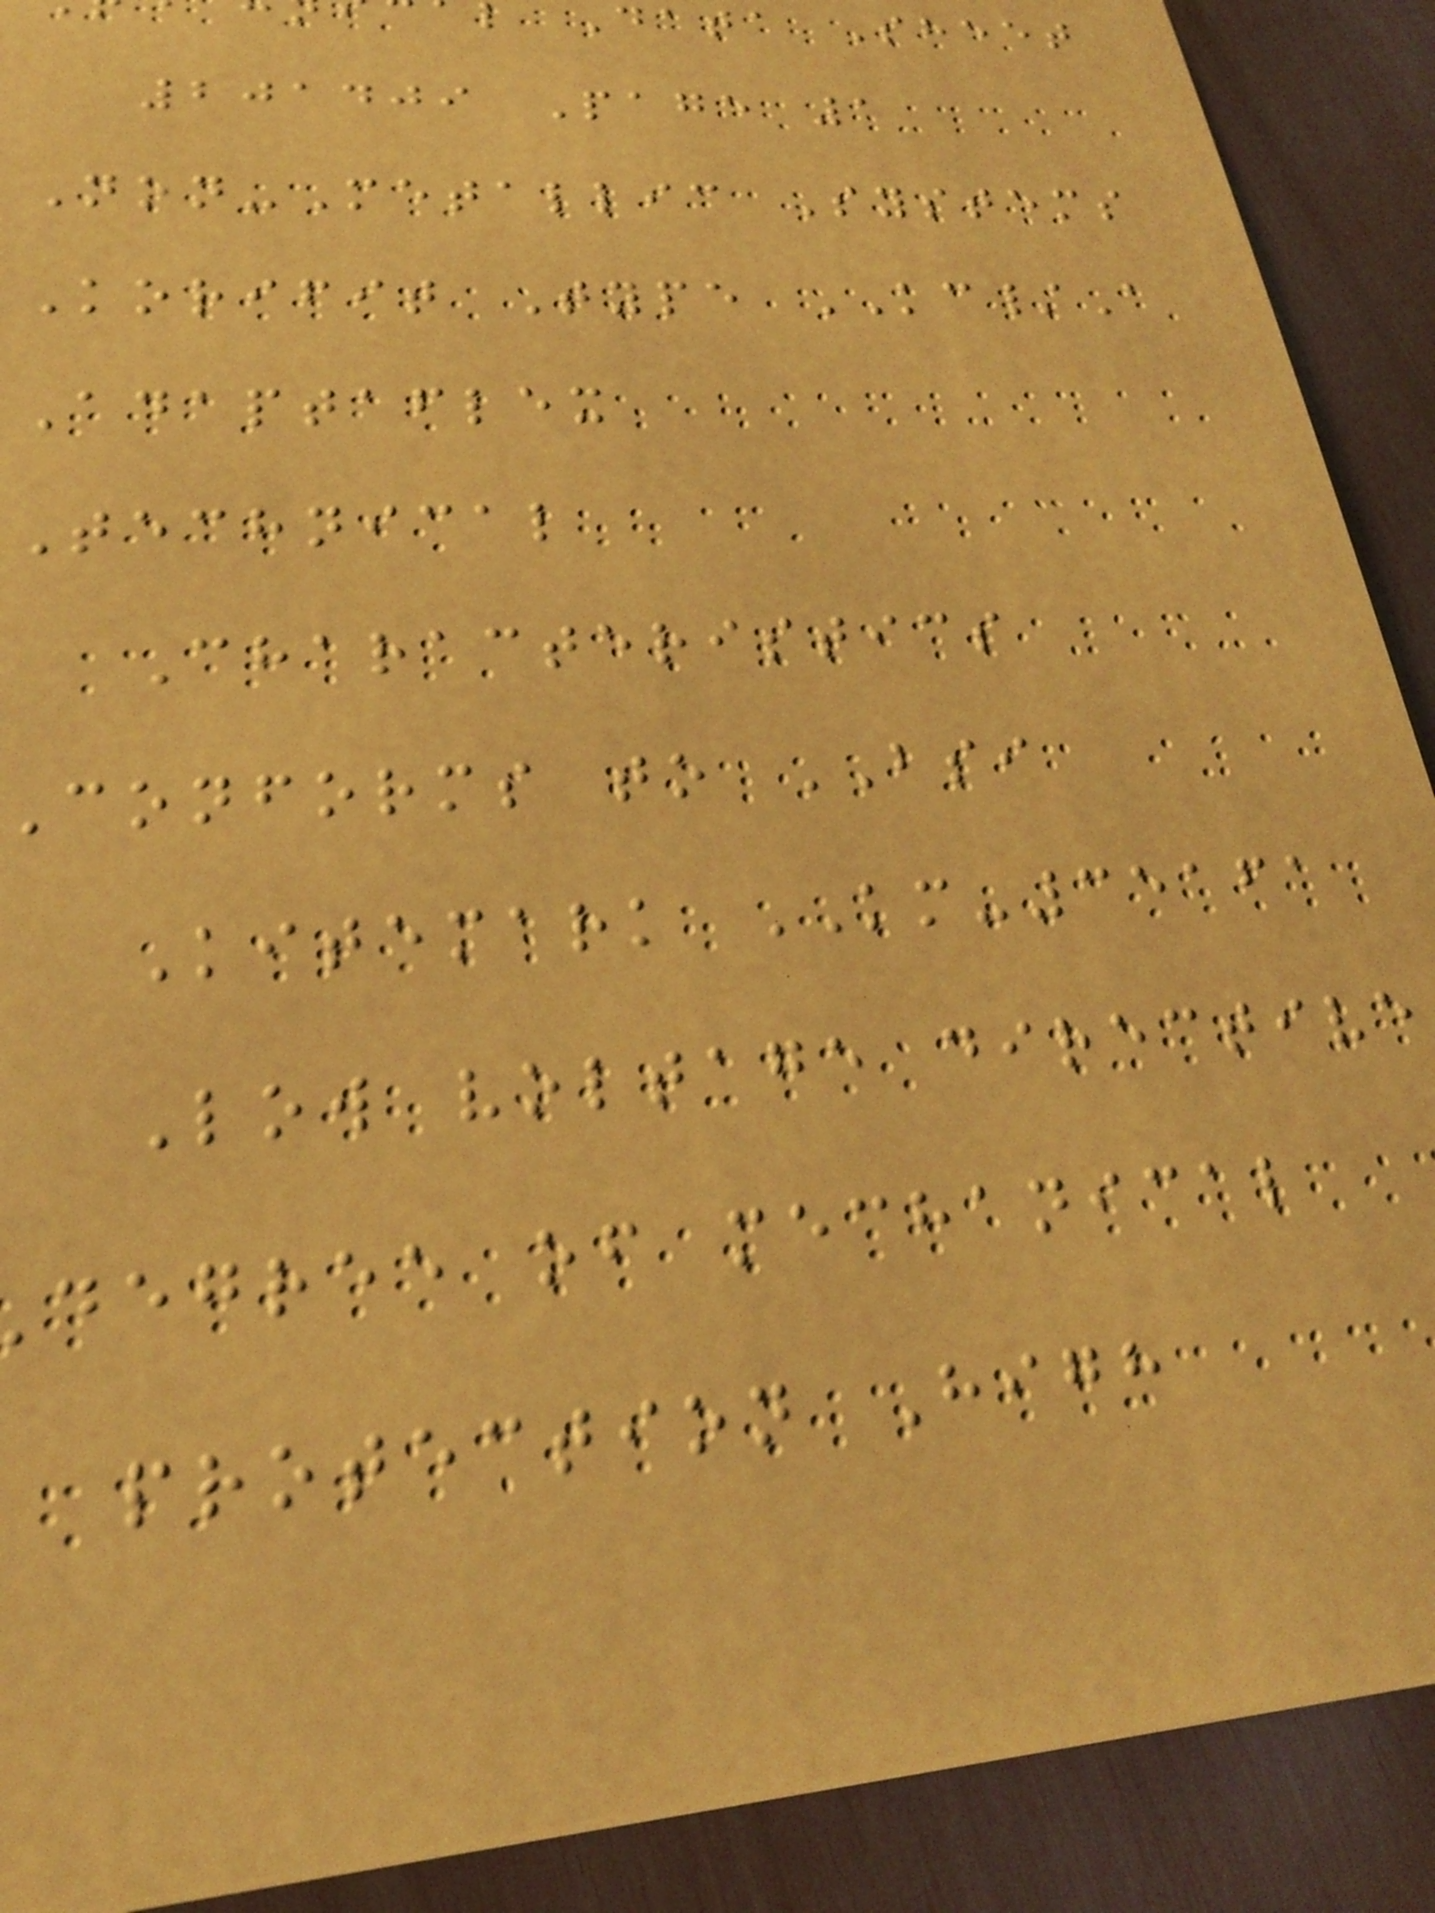Data Sheet
201409 Page 1
Non-Metallic Systems
Korifit Type KC/A
Adaptaflex
Technical
Characteristics
conforms to BSI
Kitemark KM-35161
Low voltage directive
degree of mechanical
protection High
